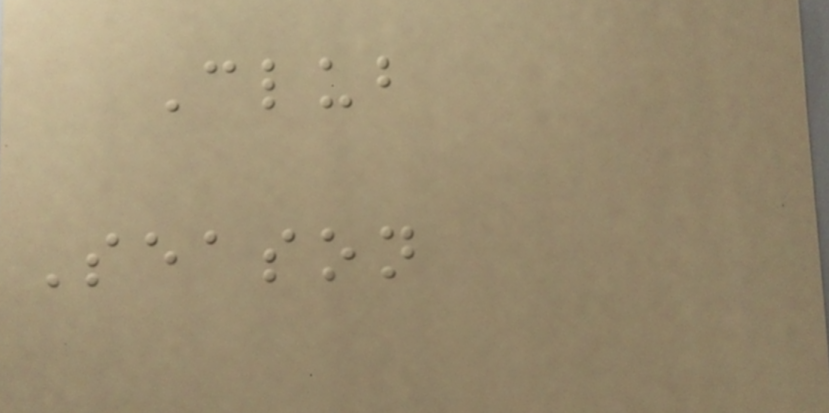Club
Season
